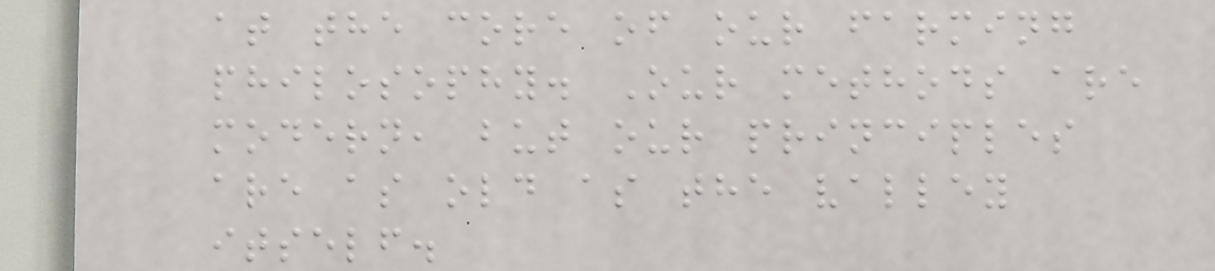at the core of our farming
philosophy. Our methods are
modern, but our principles
are as old as the valley
itself.
